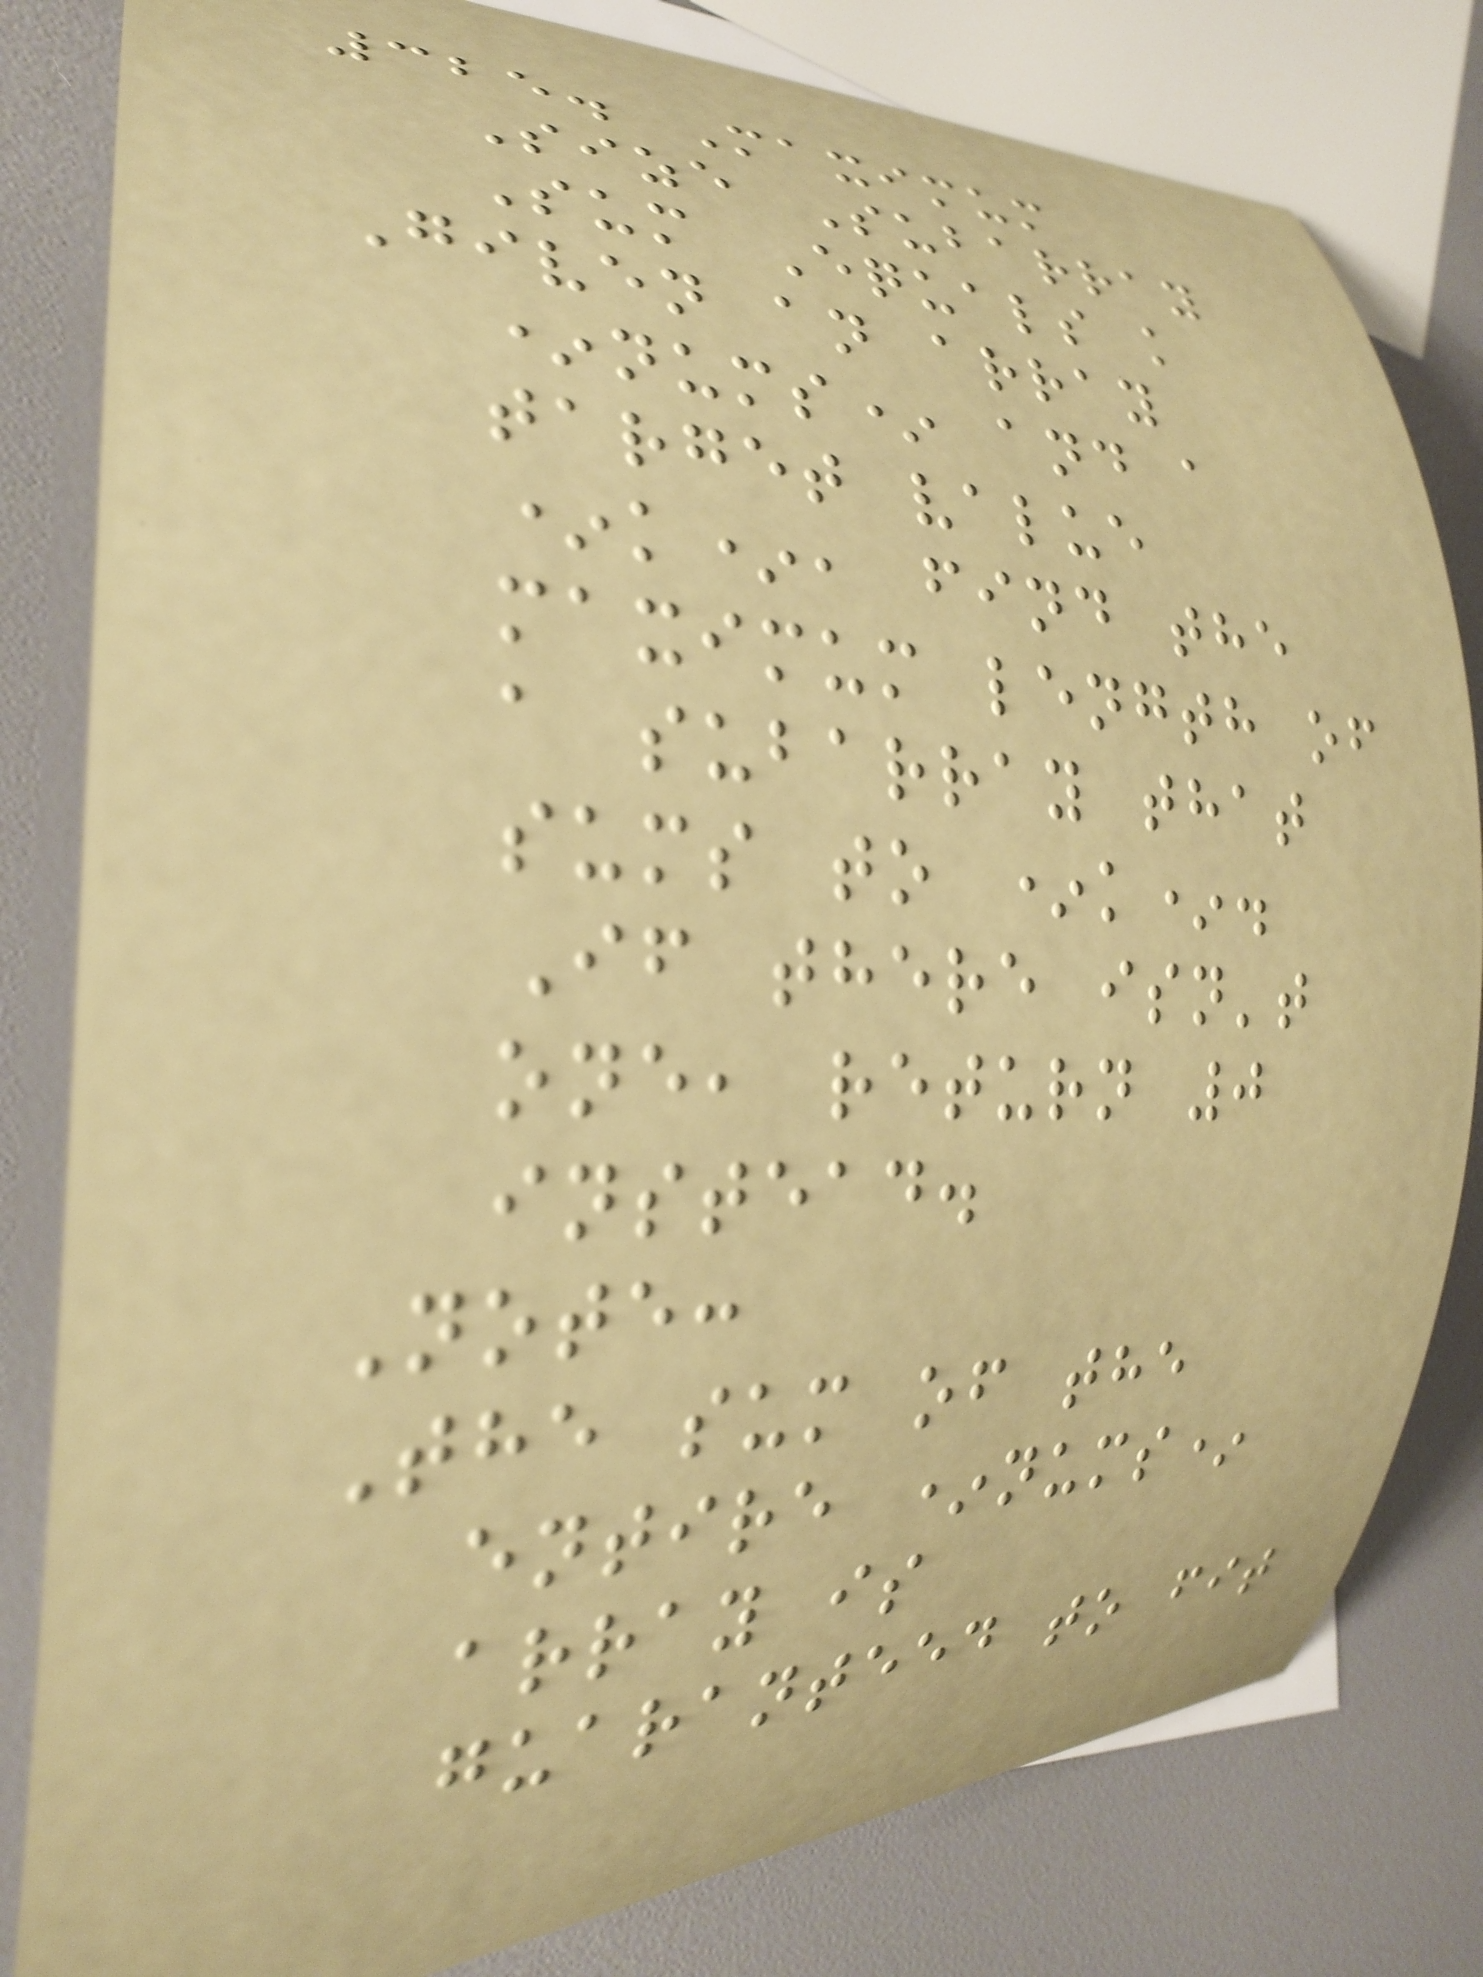325. Maximum
Size Subarray
Sum Equals k
Given an array
*nums* and a
target value
*k*, find the
maximum length of
a subarray that
sums to *k*.
If there isn't
one, return 0
instead.
Note:
The sum of the
entire *nums*
array is
guaranteed to fit
